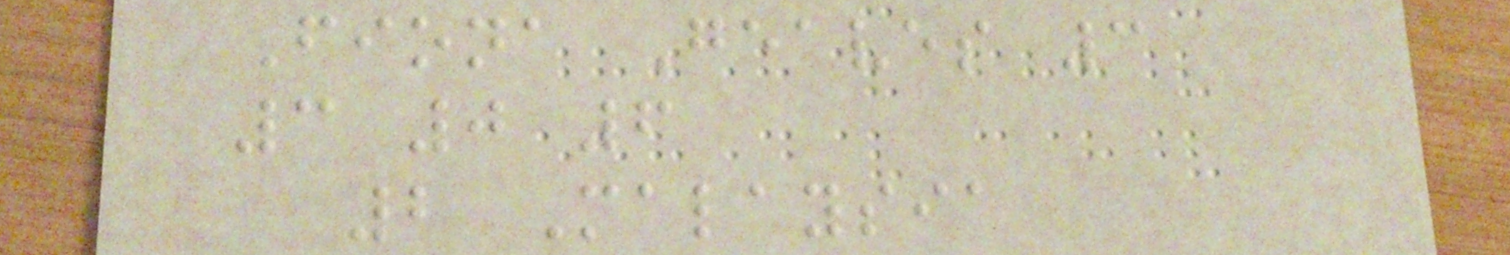Fiona Geaves 3
3 0 6
2 Malaysia
